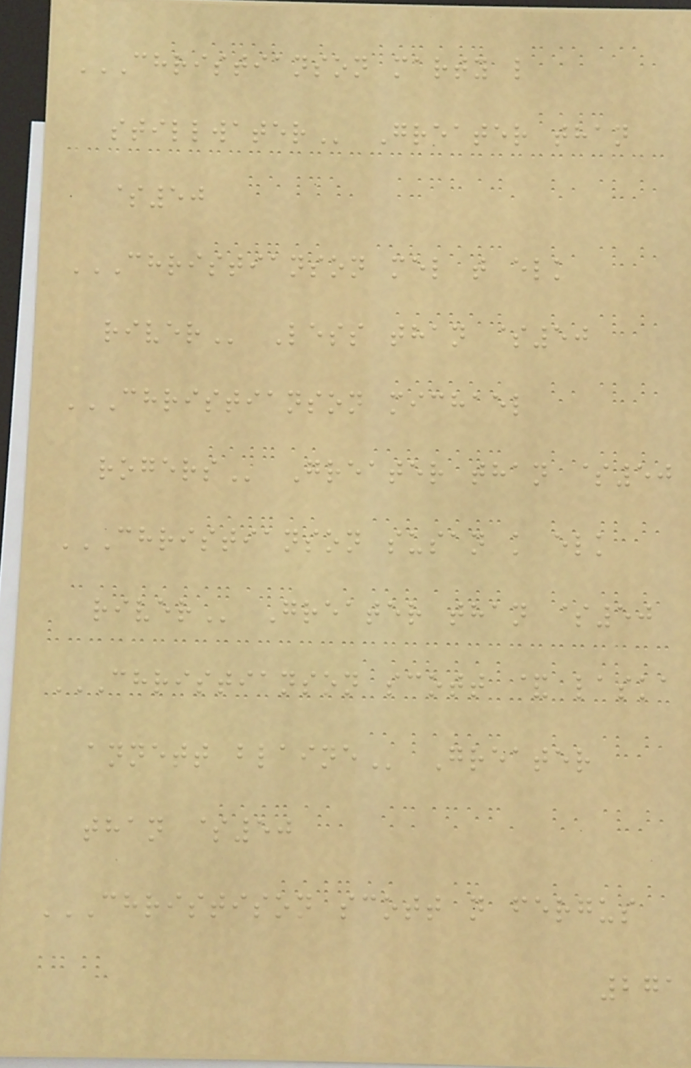CHRISTIANSON MARTY L
STILLWATER Greater than
$50
CHRISTIANSON MEL T ELK
RIVER Less than $50
CHRISTIANSON MICHAEL
ROGERS Greater than $50
CHRISTIANSON SUSAN K ELK
RIVER Greater than $50
CHRISTIANSON SCOTT & LASKA
ANNETT BLAINE Greater
than $50
CHRISTISON SCOTT N FERGUS
271
